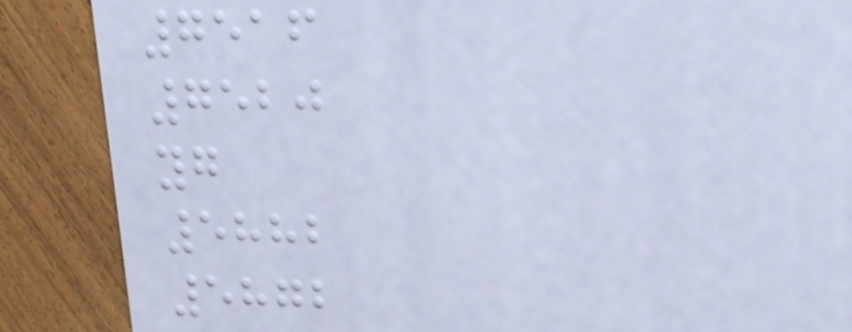7516
7520
yg
5882
5872
